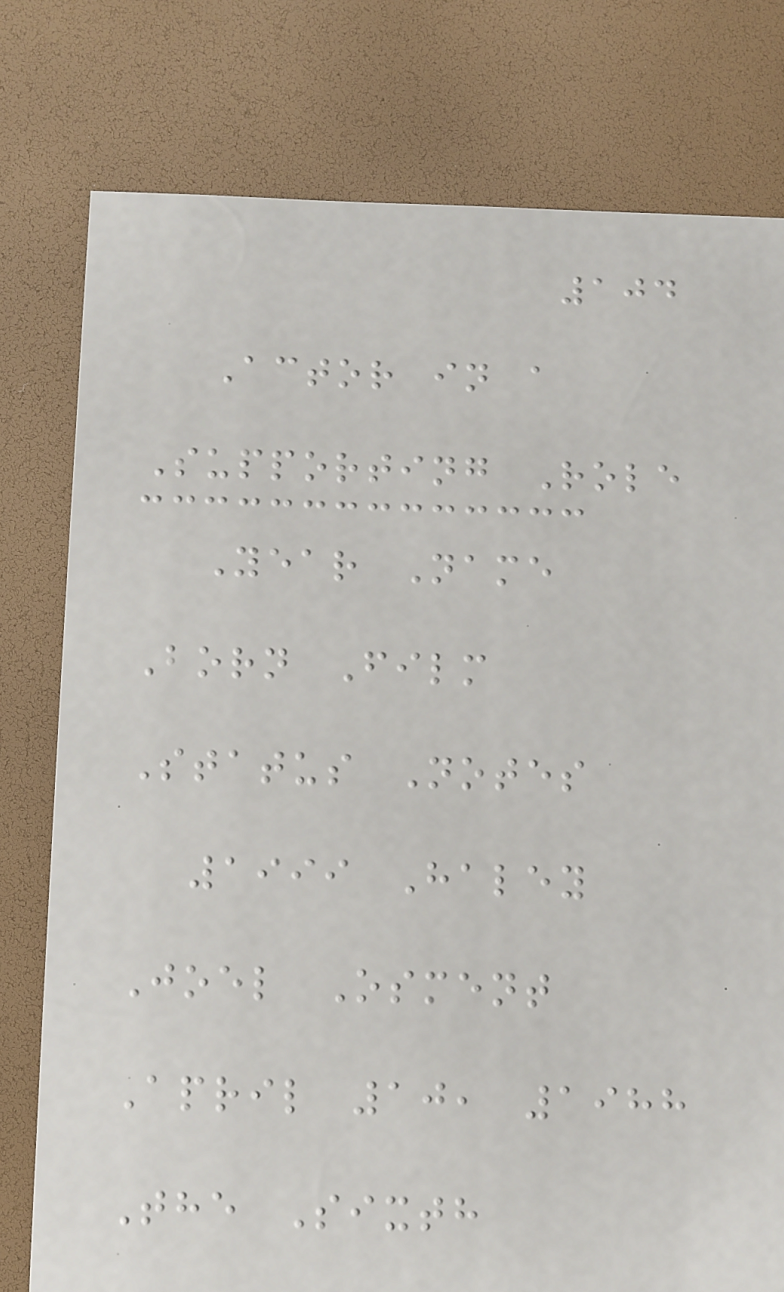104
Actor in a
Supporting Role
Year Name
Born Film
Status Notes
1999 Haley
Joel Osment
April 10, 1988
The Sixth
